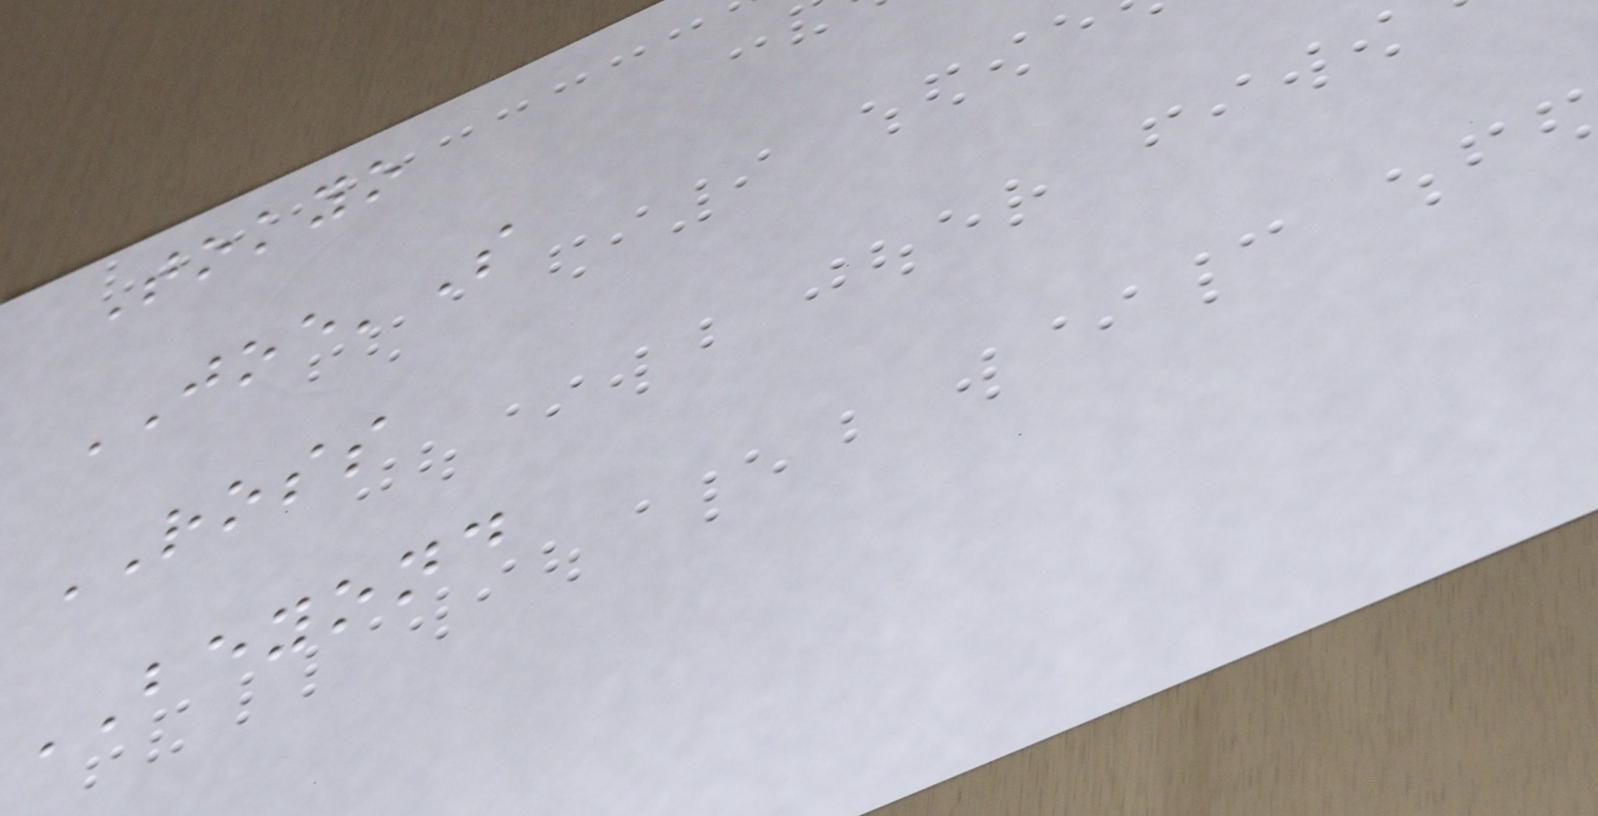Tokyo
JOE'S
ROSS
BEYOND
